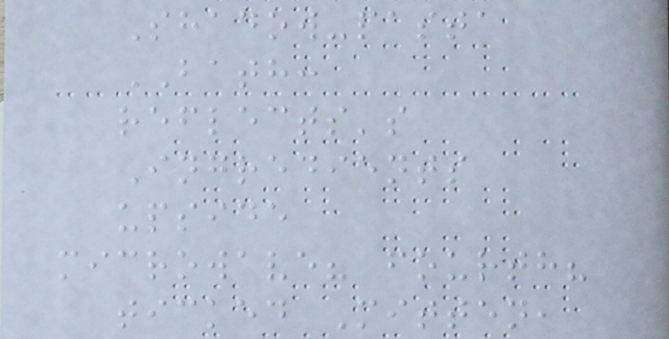Shadow-pasta
BATH:
reflects's
Ingredients
upside
microwave? fourth?
ticked Mitten,
